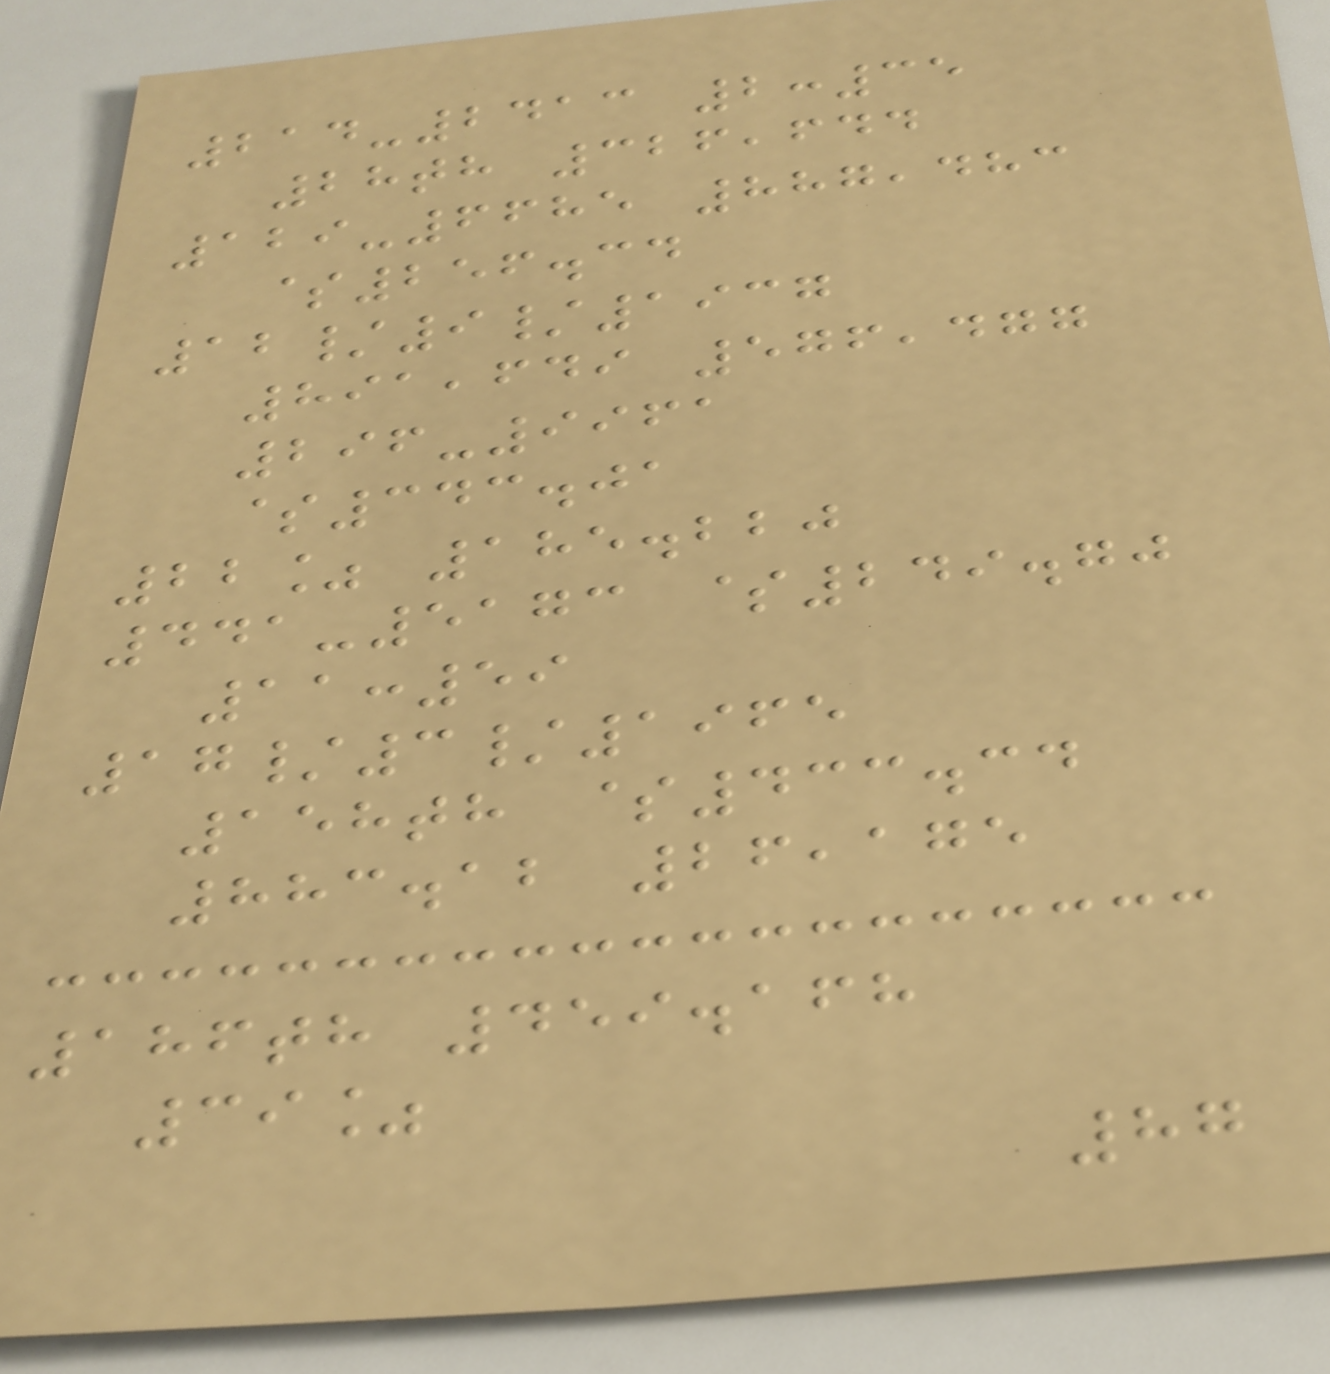214-2413 2:35
28th 326,644
129-6685 887,483
$256.34
12/9/1937
891,649 576,477
296-9961
$343.01
22% 185.220
441-5173 $249.70
11:59
17/3/1965
158th $433.34
883.12 26,175
186th 459.168
39%
87
